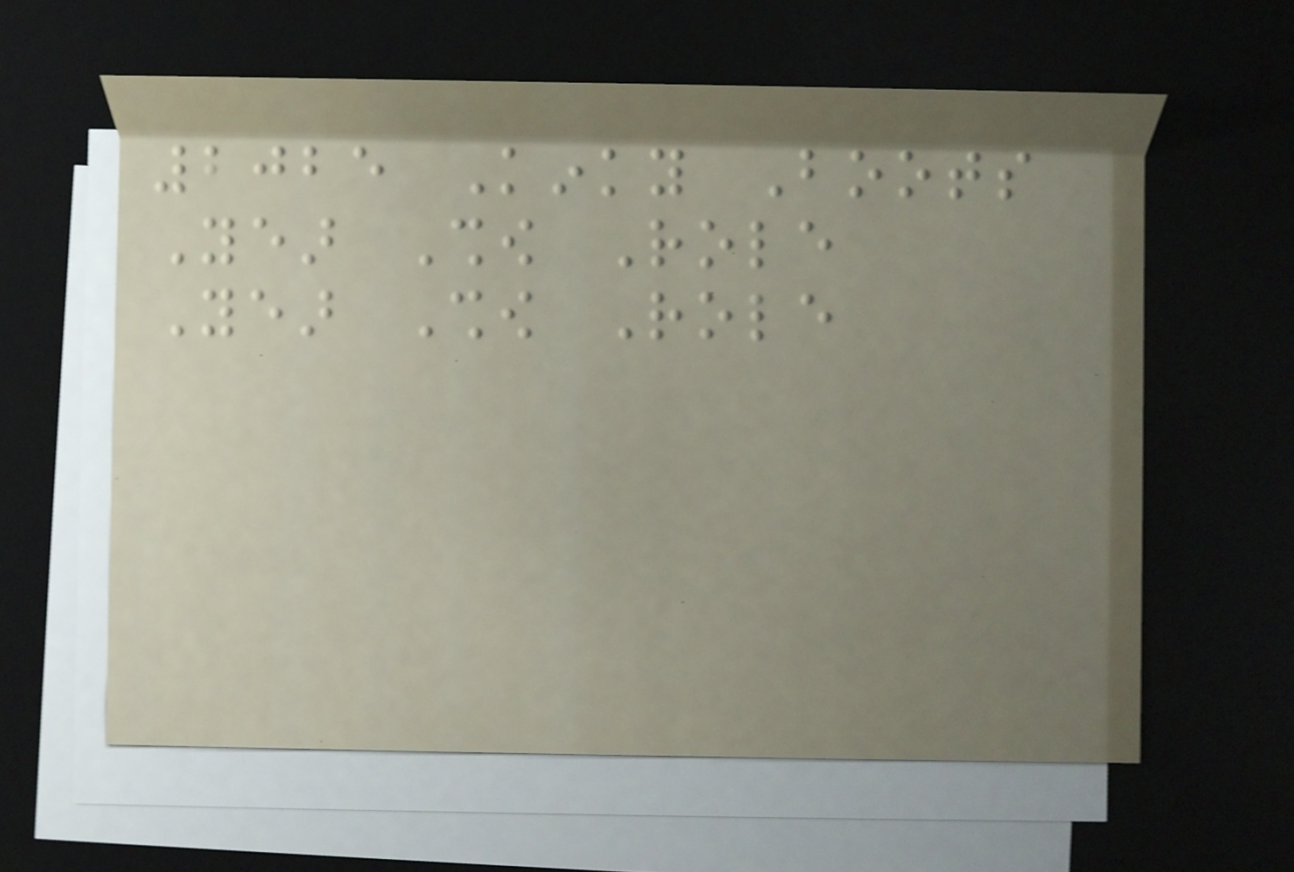2025 Kinky Boots
Year Show Role
Year Show Role
